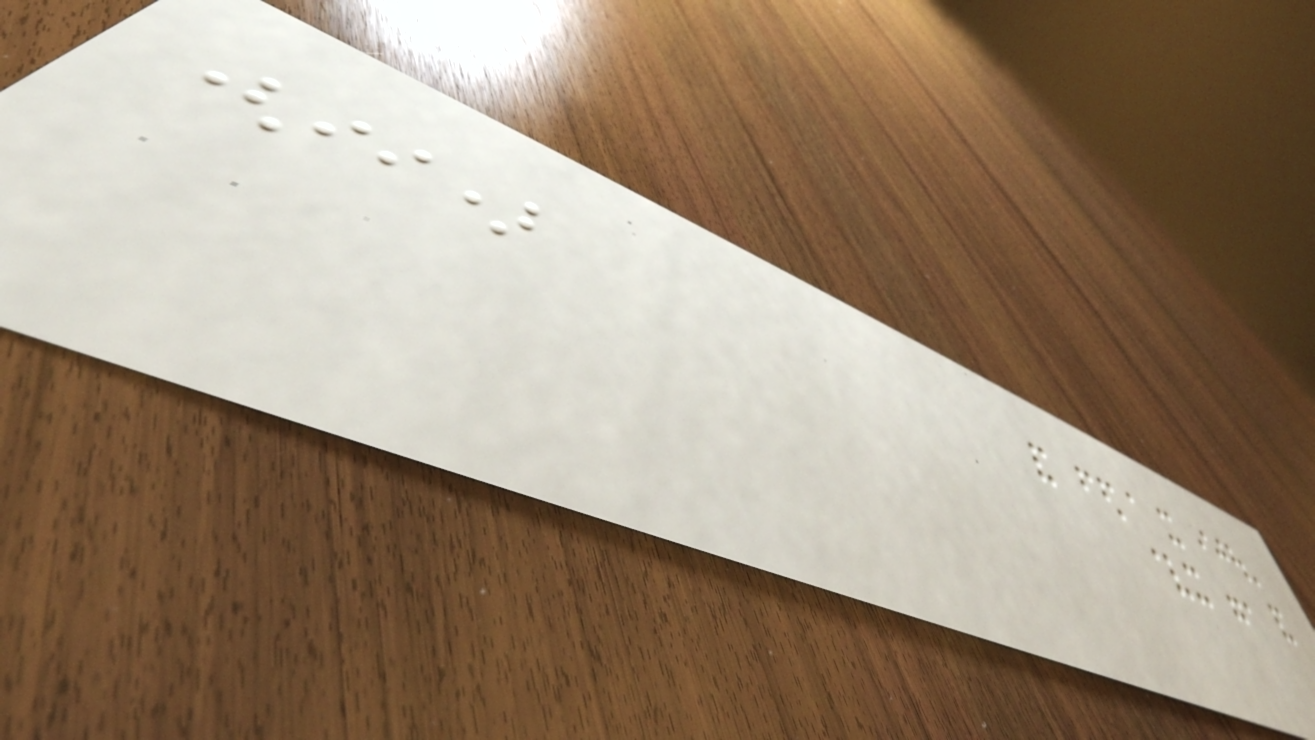(ii)
